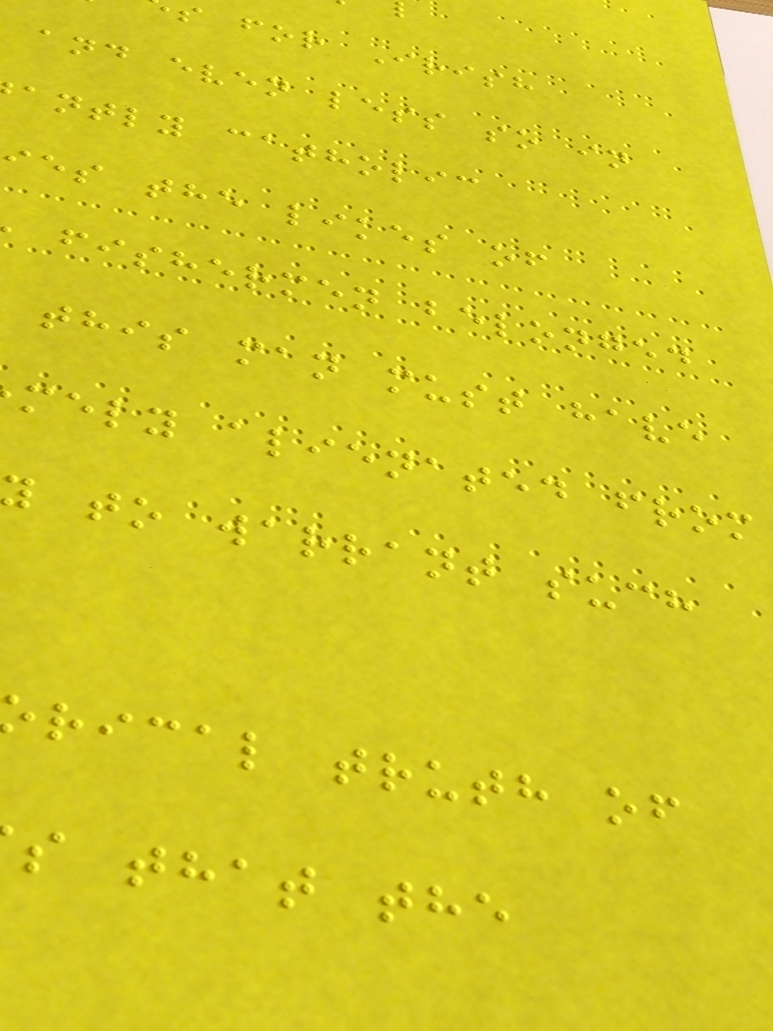s for Irish
and even less so in
antly catholic
ies the likes of
fishermen belonged
this man must have
mely alienated from
to warrant such
rical truth of
s that the
